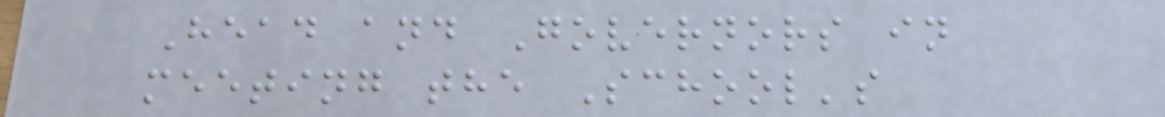Head and Governors in
meeting the School's
